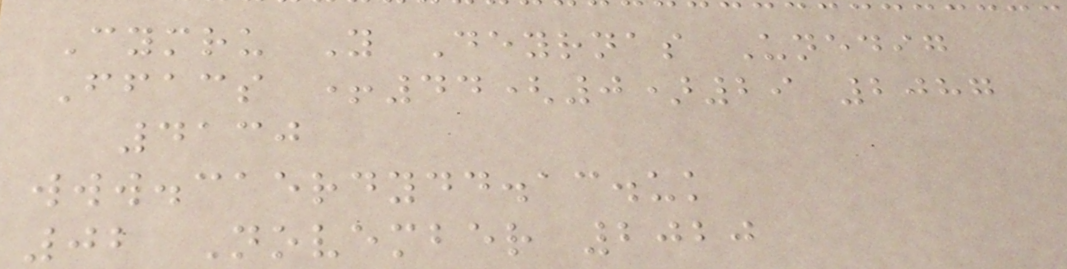Cymru Y Deyrnas Unedig
Ffacs +44(0)29 2087
4130
www.caerdydd.ac.uk
02 November 2020
